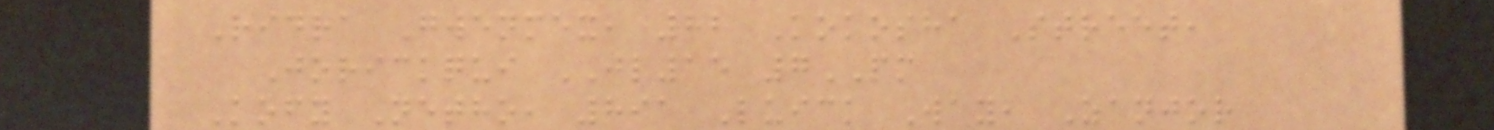Ridra Gwenmex, 82 Kokosha Street,
Jorickqui JL15 7PM
Kofy Netho, 891 Luick Way, Zanjor
